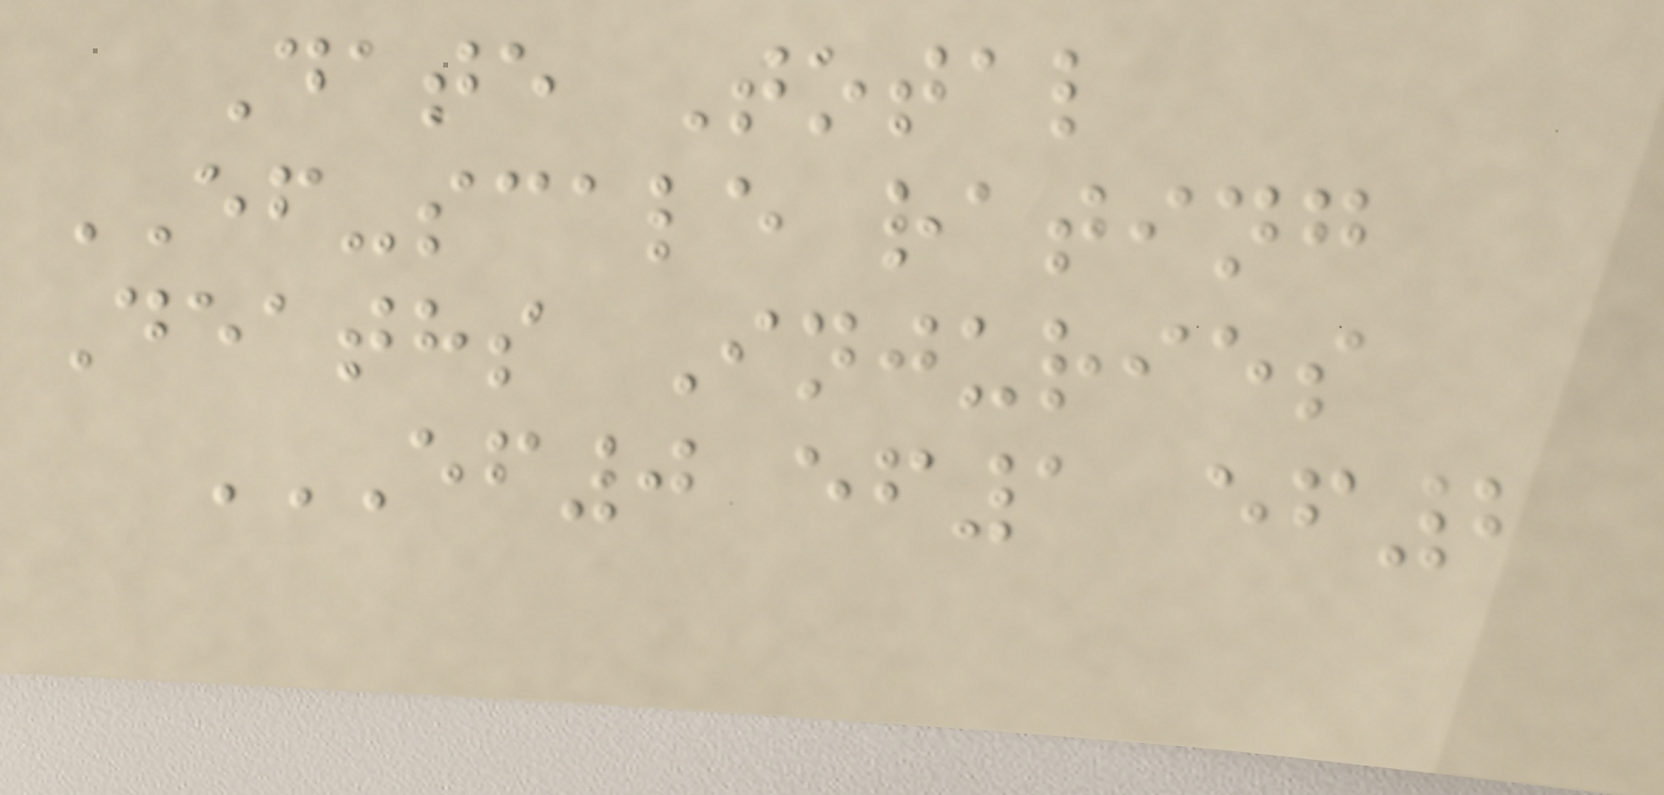Date Total
EF-scale rating
Deaths Injuries
EF0 EF1 EF2
